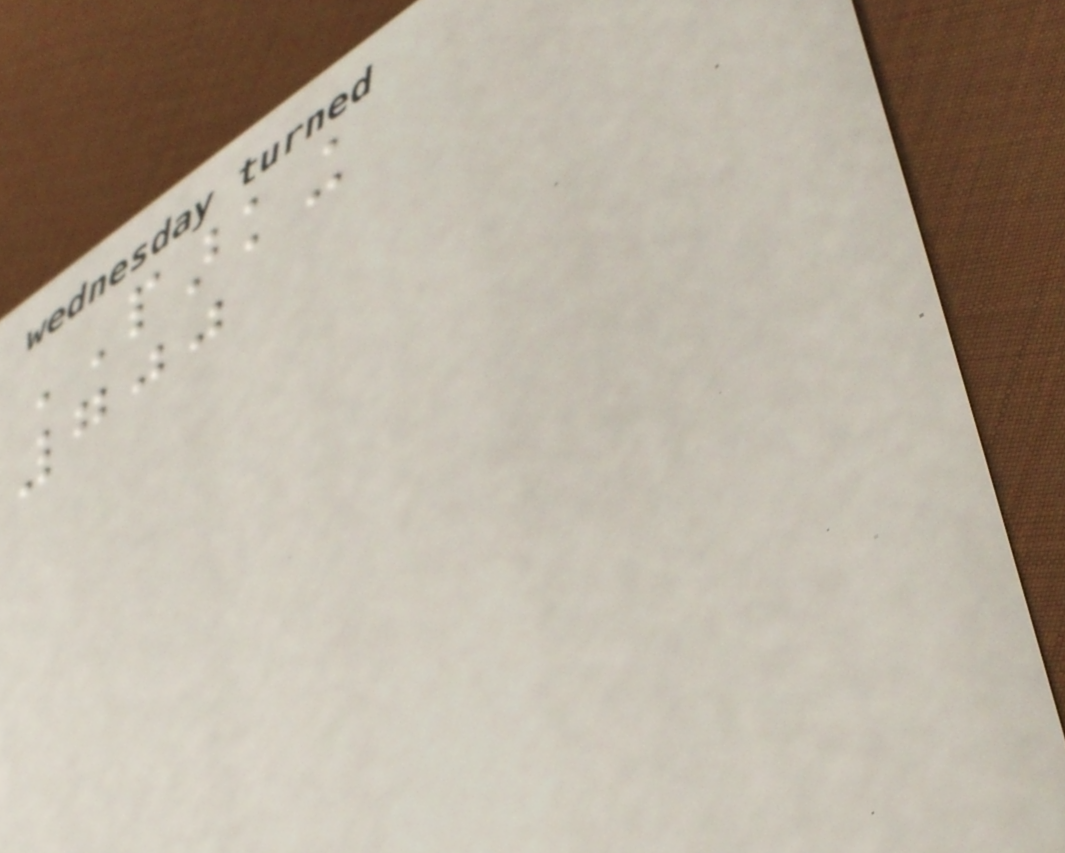PARKING
700
